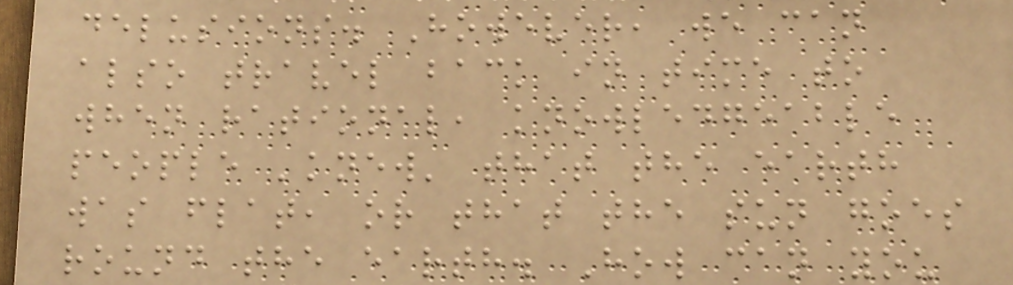delusions. However, we can
also travel back in time to
when rational, knowledgeable
people 'knew' that the earth
was flat, or that the sun goes
round the earth. How can you
